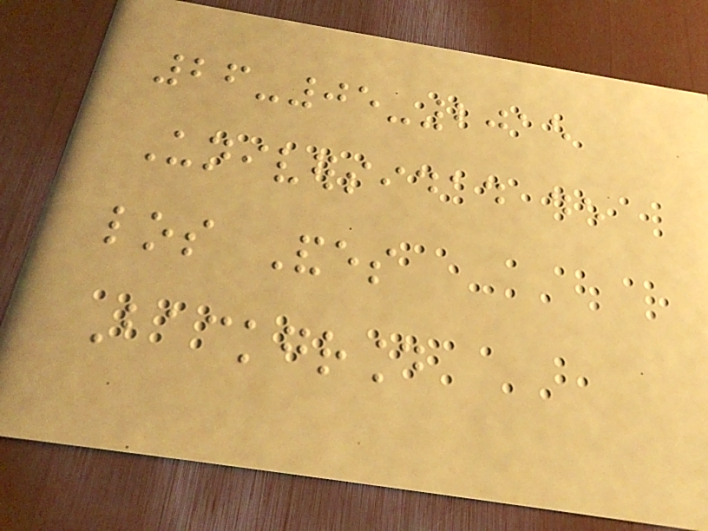26-05-2015
Universidad de
los Andes
Background
